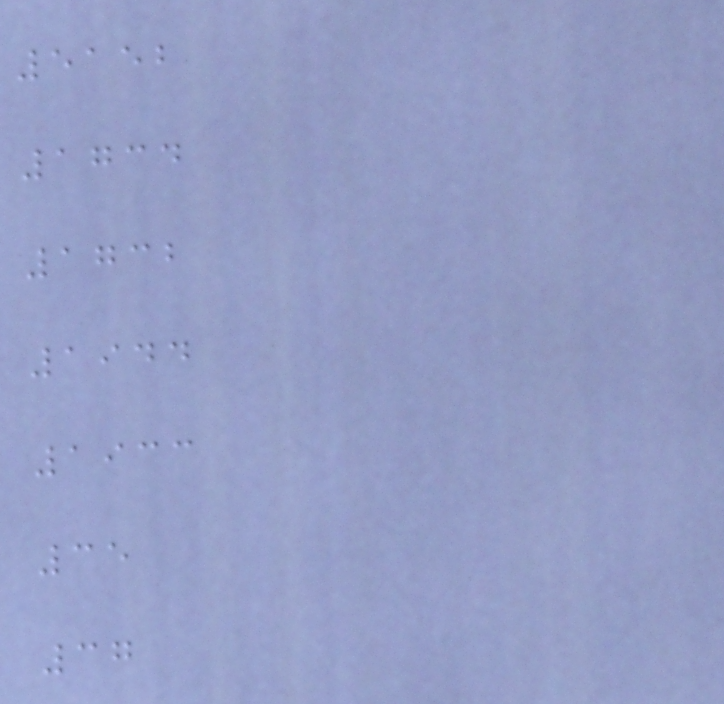5152
1734
1732
1944
1933
35
37
